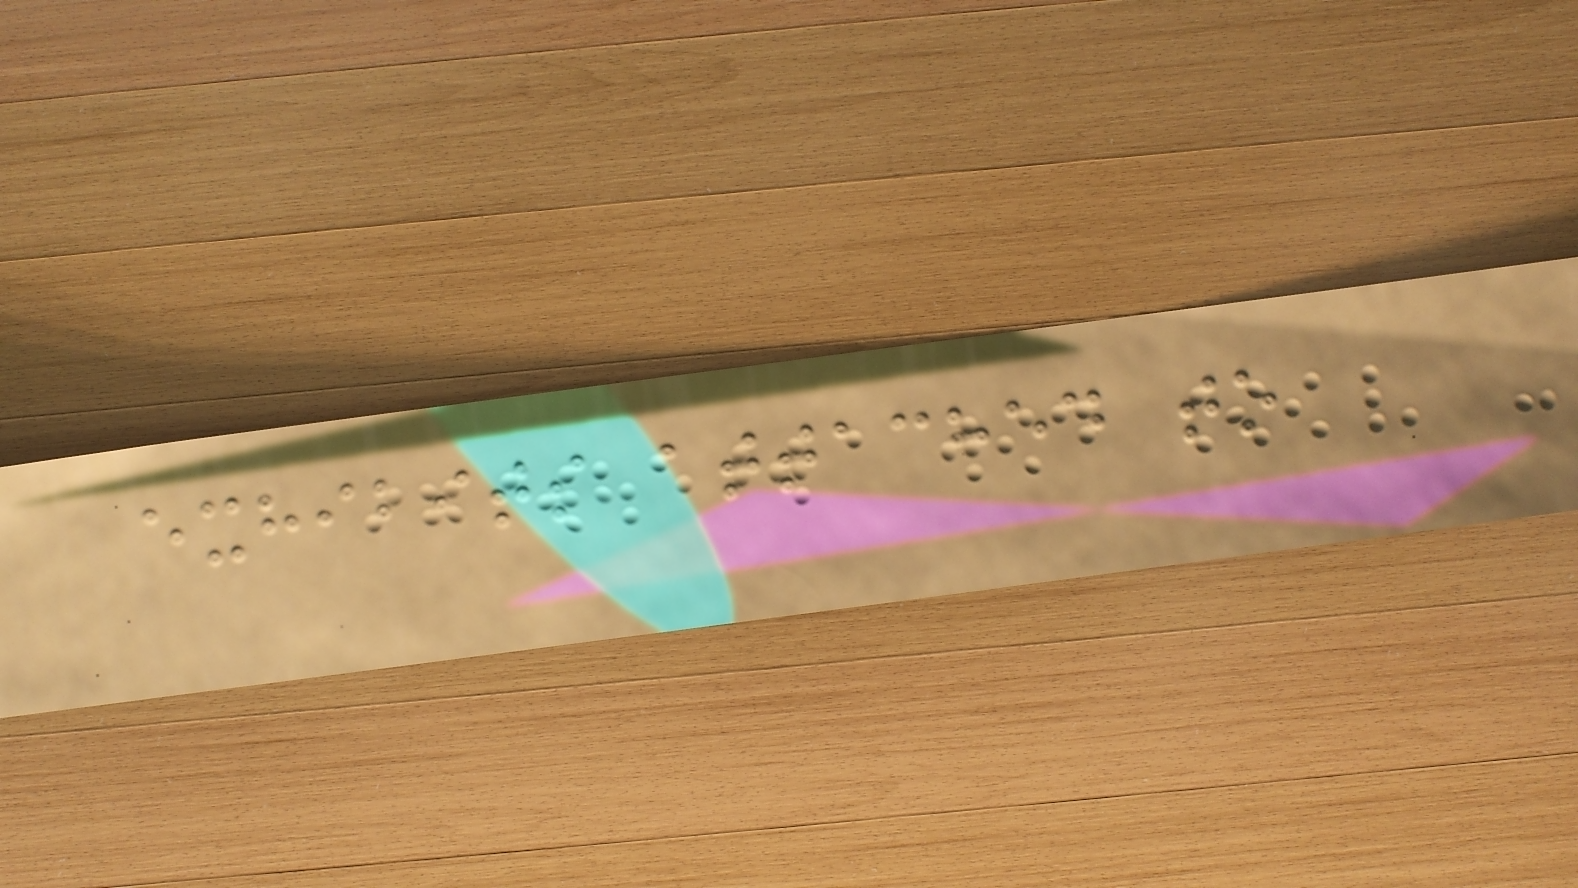exhibits attached to
